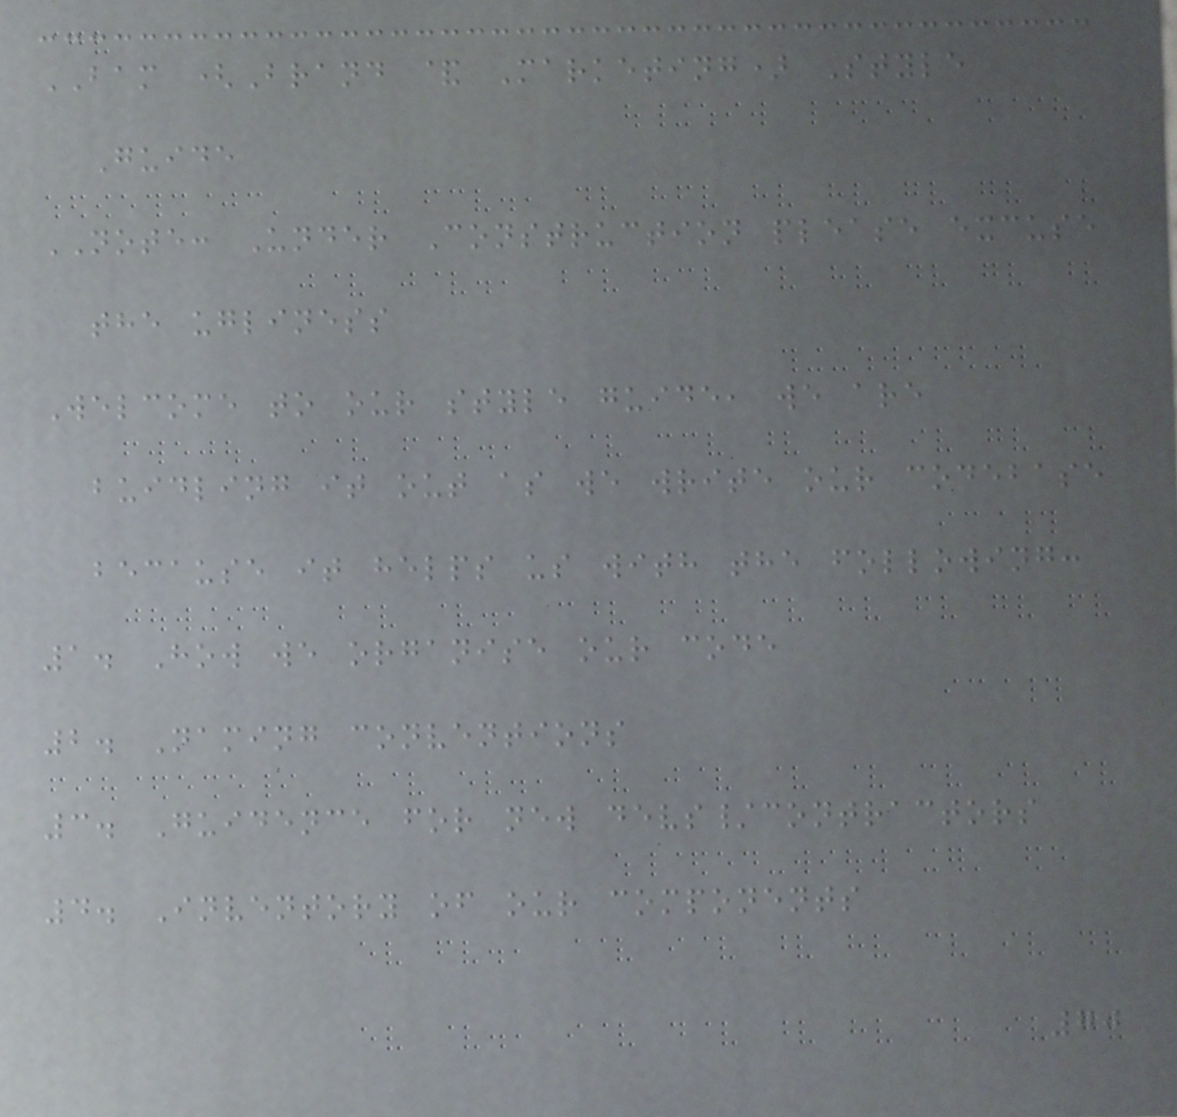BAM (Brand & Marketing) Style
Guide
NOTE: Under Construction please excuse
the ugliness
Welcome to our style guide, we are
buidling it out as we write our codebase
because it helps us with the following:
1. How we organise our code
2. Naming conventions
3. Guidence for new devs/contractors
4. Inventory of our components
70
